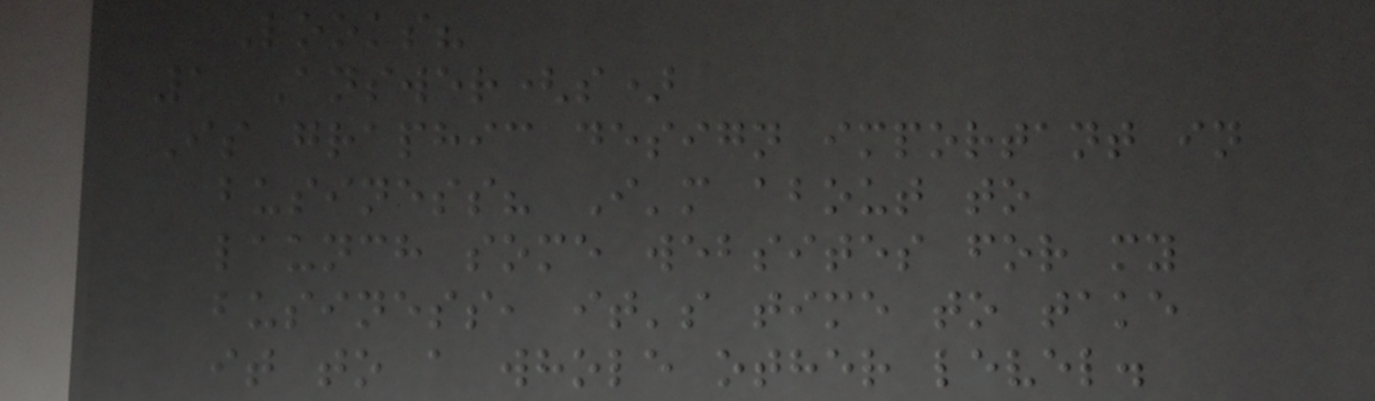Looks?
1 Answer(s)
Is graphic design important in
business? I'm about to
launch some websites for my
business, it's time to take
it to a whole other level.
